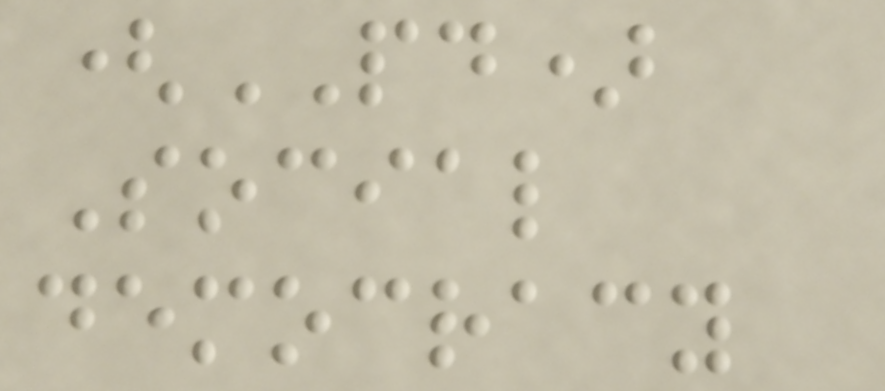(PD)
Social
democracy
